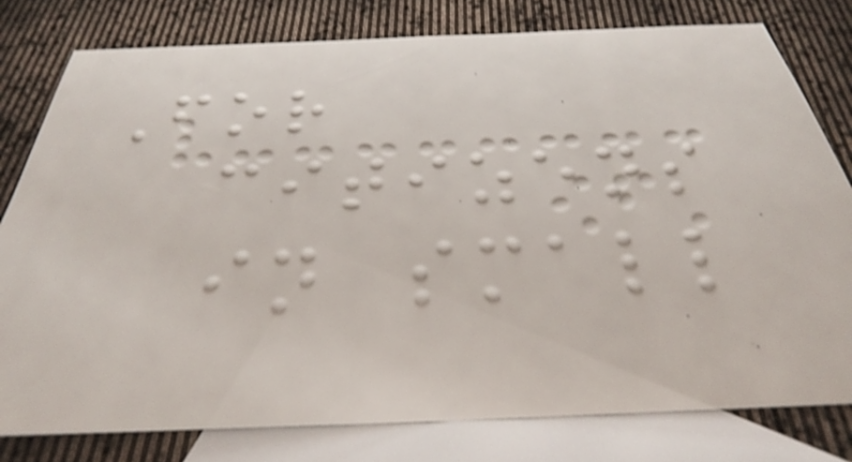For
citizens
in small
